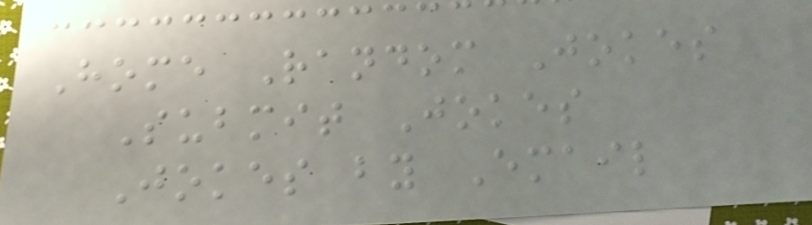Home Random Jokes
Submit Jokes
Jokes by Email
